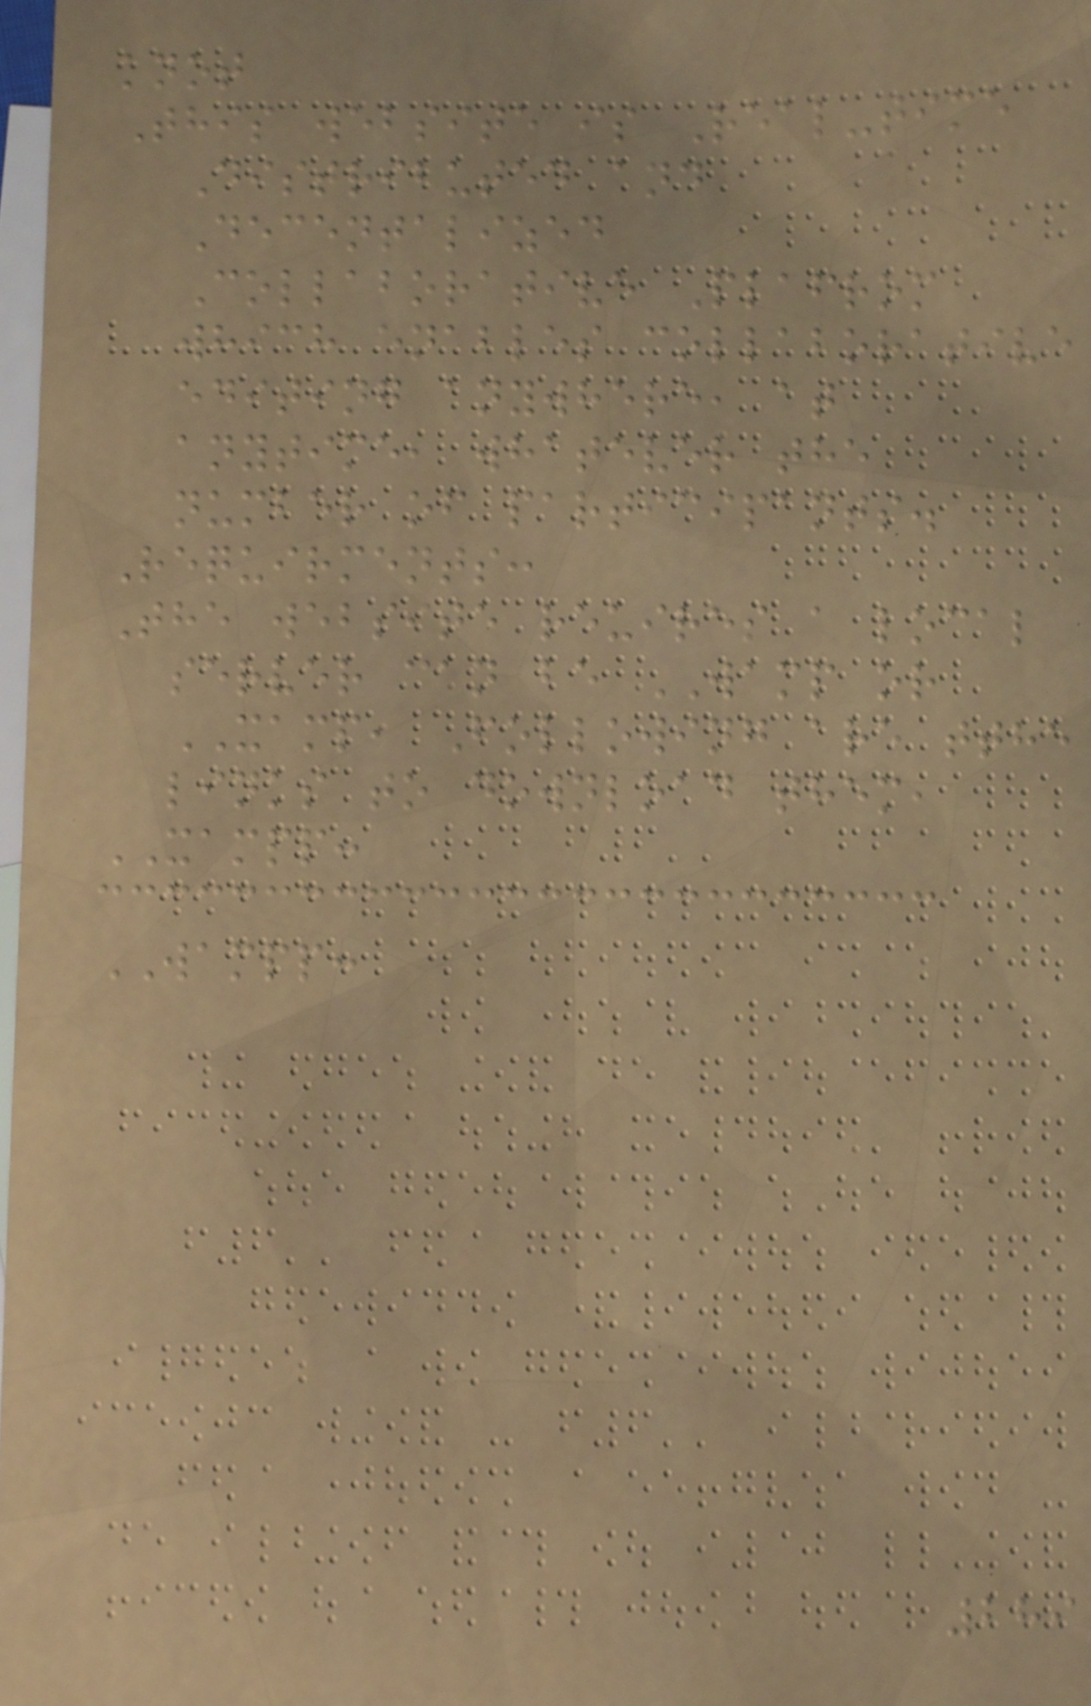knot
This website is Real-time
Distributed and
Decentalized
Collaborative Plafrom
which enables collaborative
editing anywhere, at
anytime, whatever the
number of participants.
Requirments:
The website reuires a local
server can be WAMP or
XAMP, Following are tthe
links to download them,
XAMPP:
WAMPP:
289
